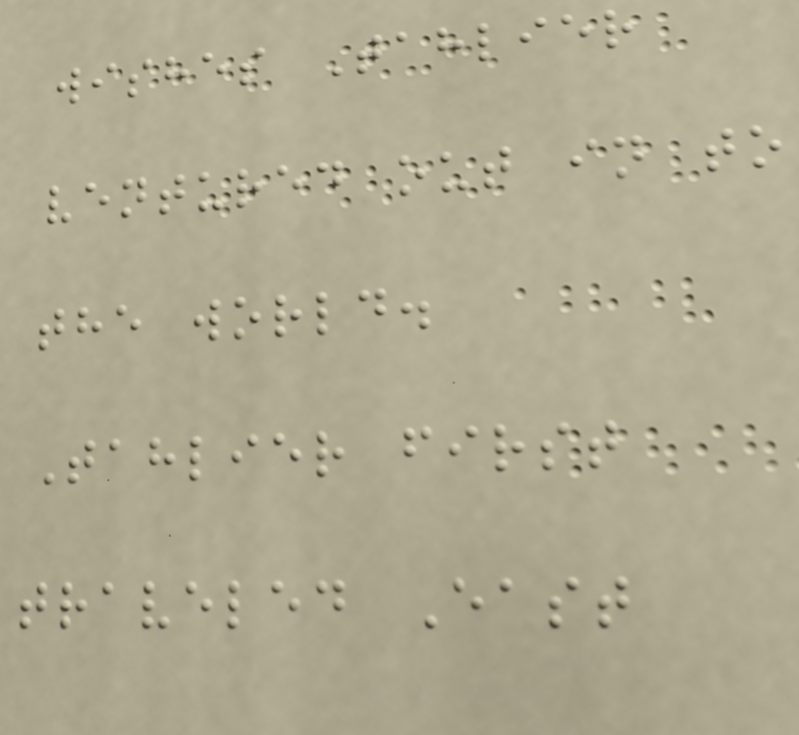wishes Tahlier
ventured out in to
the world.
Tahlier first
traveled East
